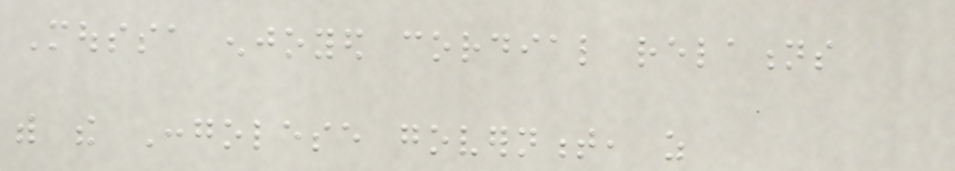Moussa enjoyed cordial relations
with the Congolese government, as
